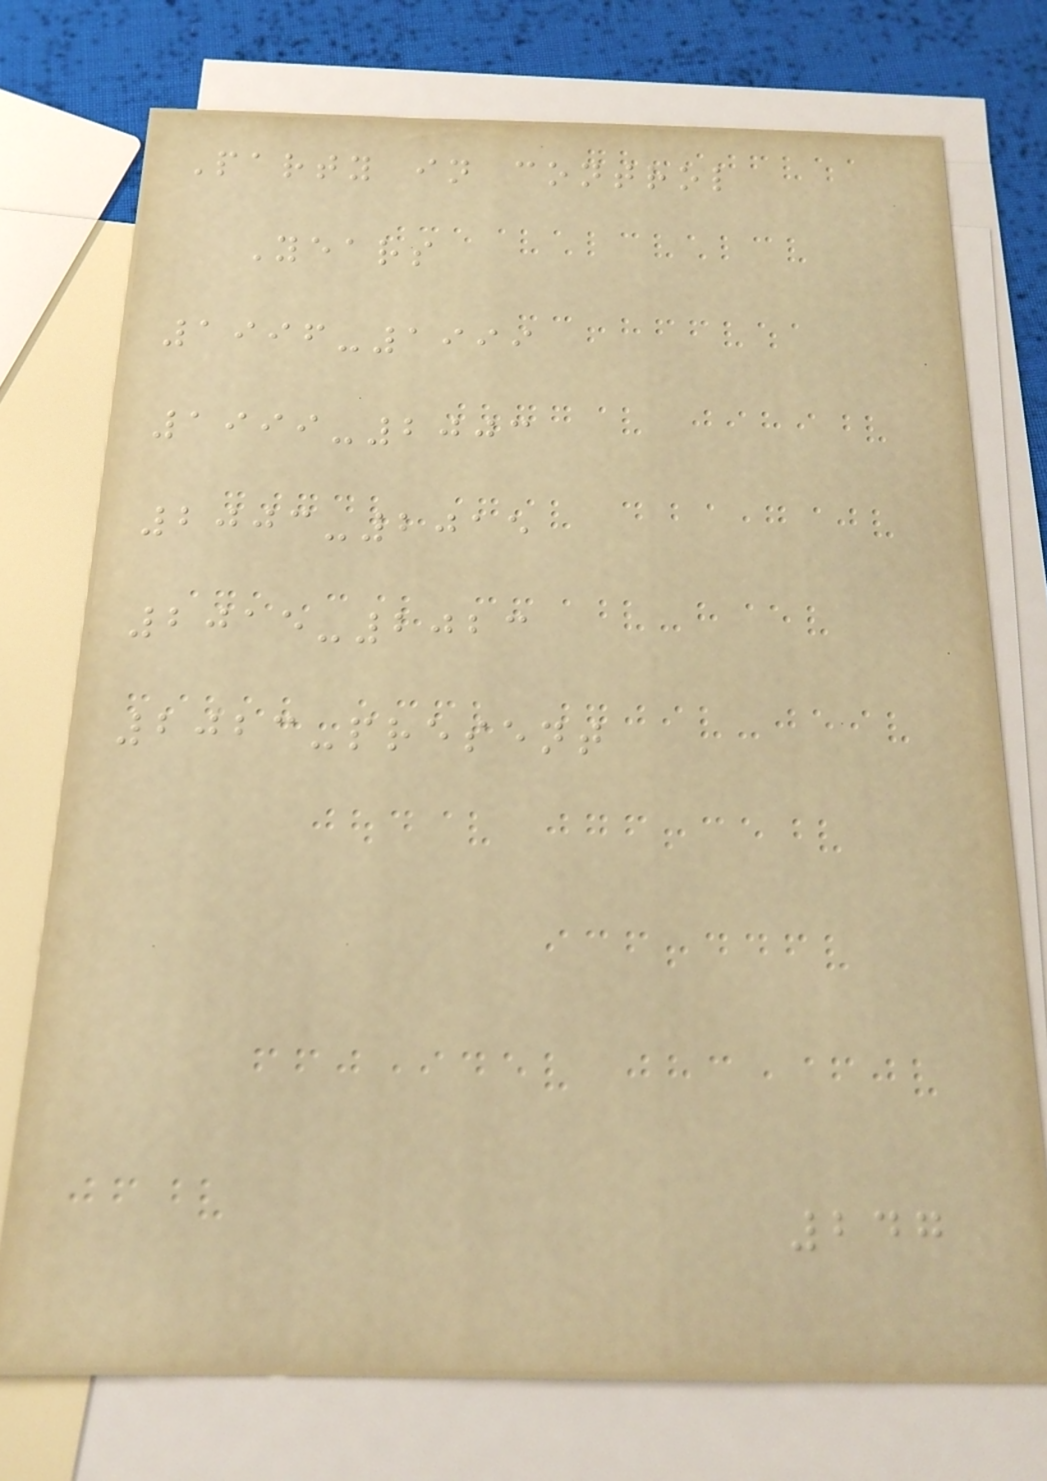Party in control
Years
1996-1999
1999-2003
2003-2015
2015-2023
2023-present
247
